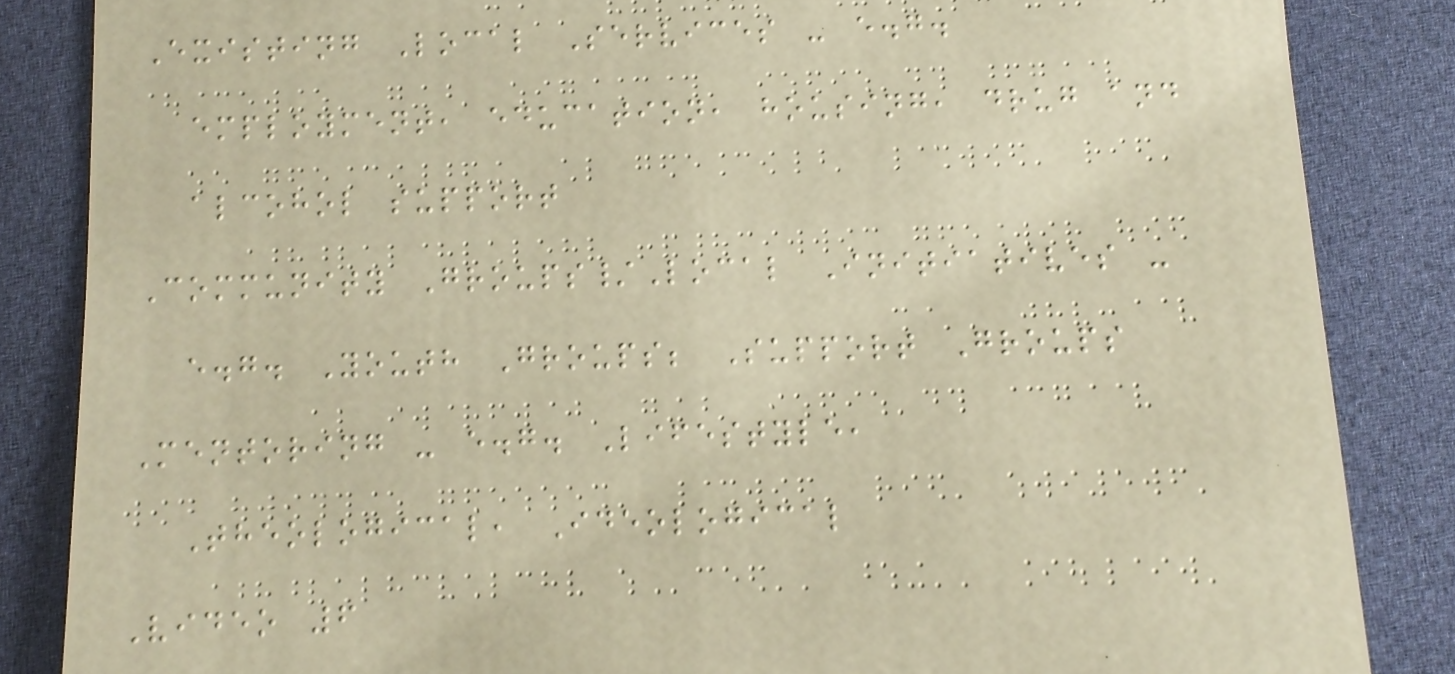Existing Local Services - e.g.
employment, education, housing, drug and
alcohol support
Community Groups/Local Initiatives -
e.g. Youth Groups; Support Groups
Mentoring - e.g. Lifestyle,
Theological, Ideological
Video 6
